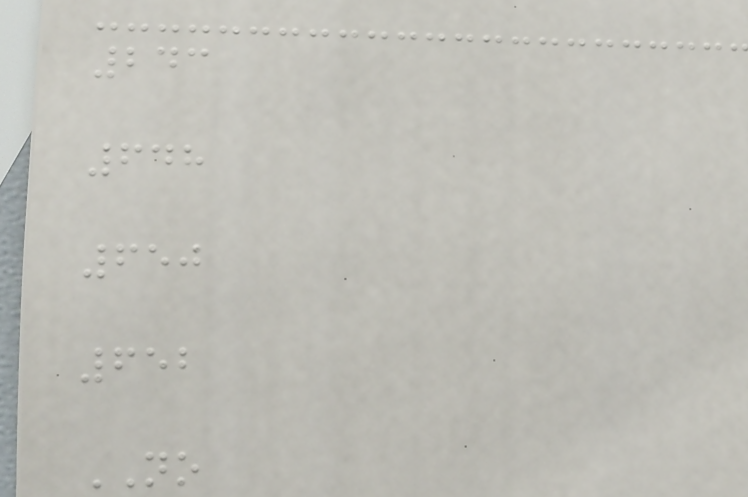243
648
650
652
NO
